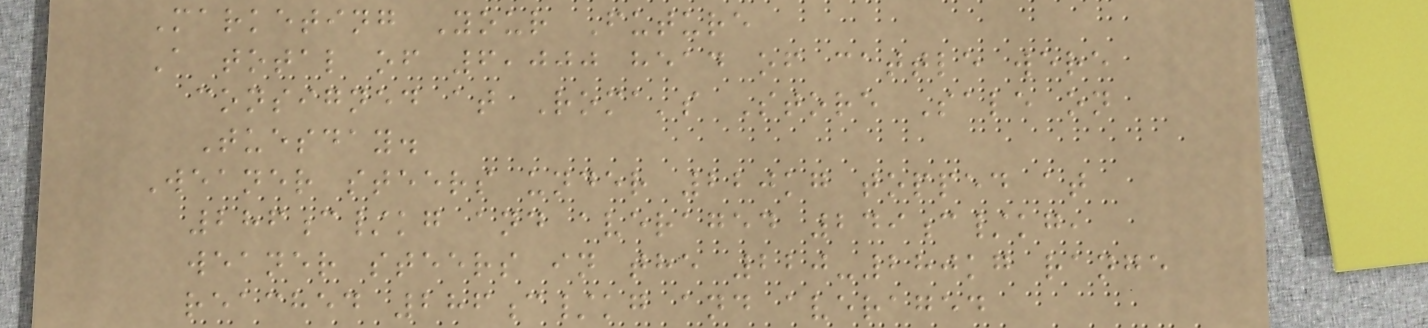Marketing Your Future
A total of 6,000 head of cattle were
consigned at Roma's Store Sale on
Tuesday.
Weaner steers under 220kg topped at
286c/kg and averaged 249c/kg,
weaner steers in the 220-280kg range
reached 286c/kg and averaged
